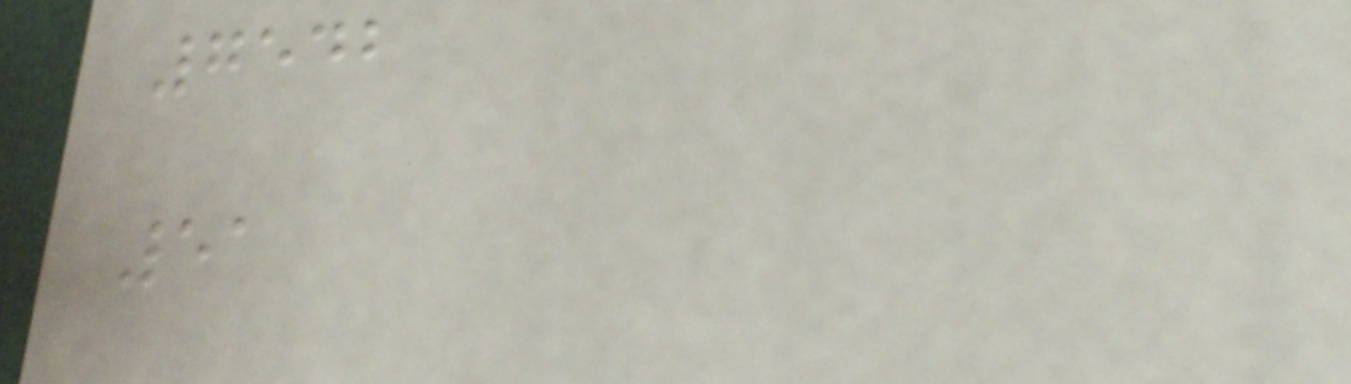7542
51
